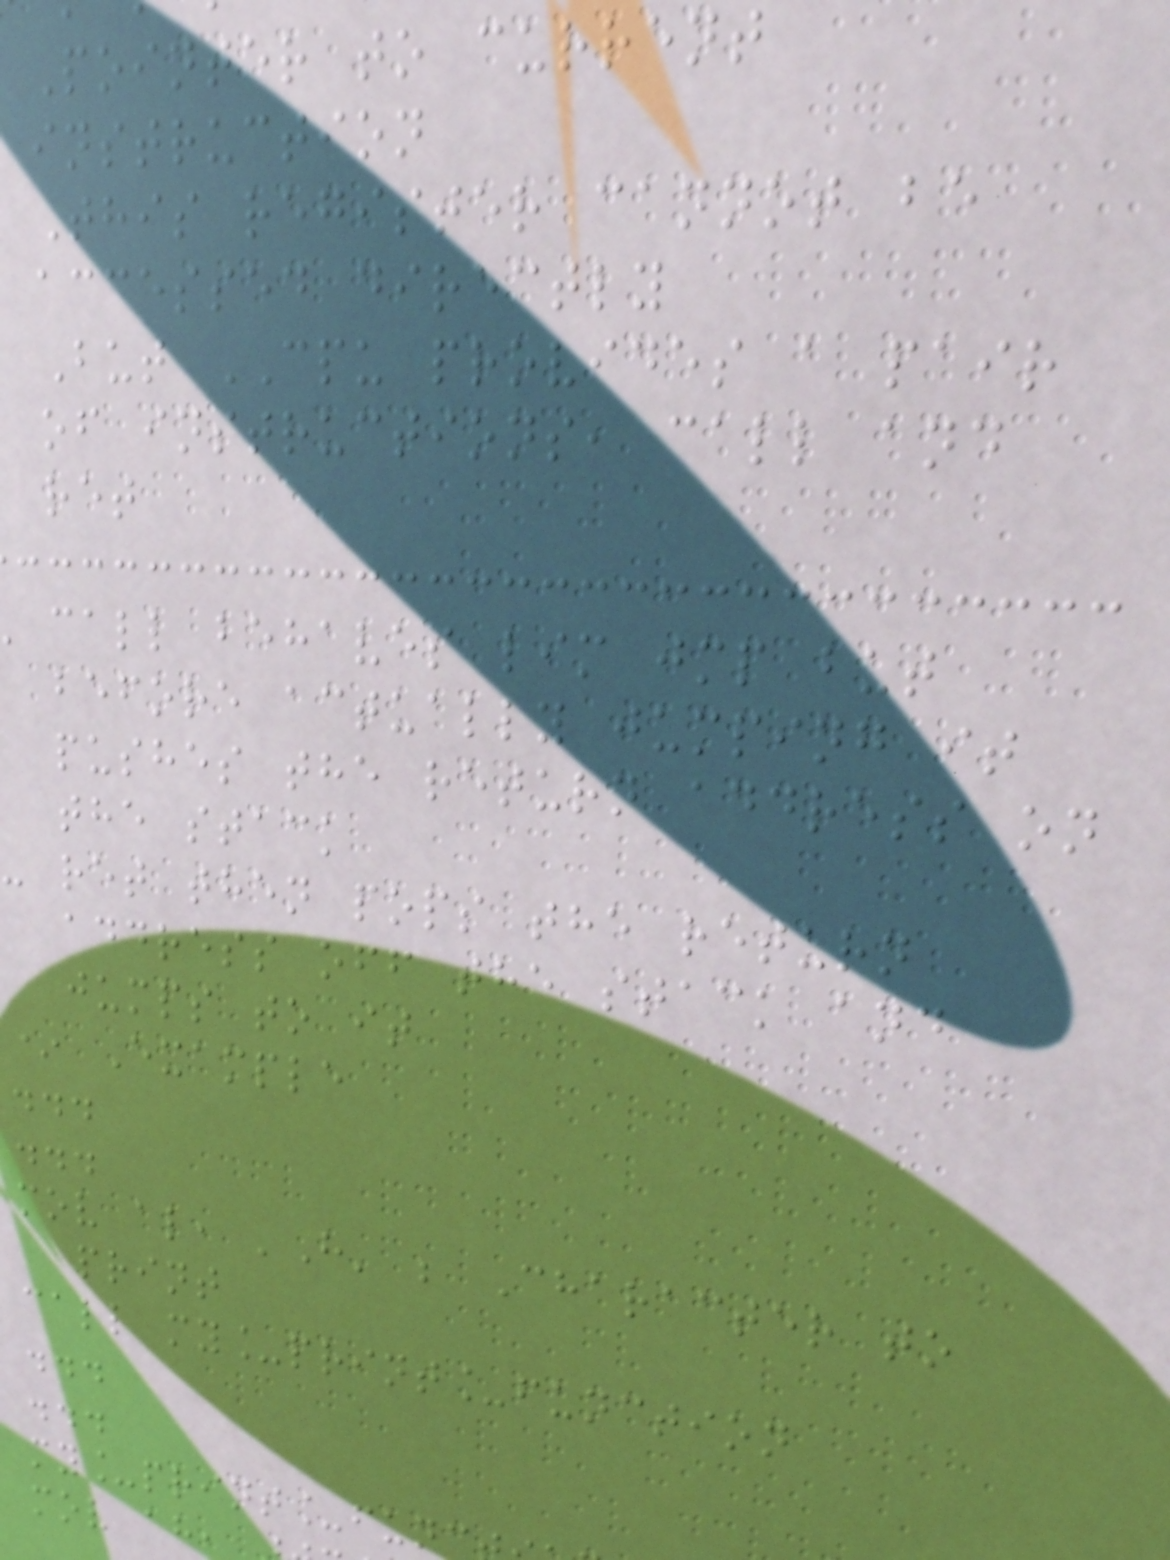Pointer to current
instruction
This register cannot be
accessed directly
But CPU provides a pair
of instructions, call and
ret
call behaves lim jmp but
before actually jumping it
pushes the return address on
the stack
ret then pops the return
address off the stack and
jumps to it
* Example
...
...
mov al, 'H' ; Character to
print
call my_print_function
...
...
my_print_fun
mov ah,
